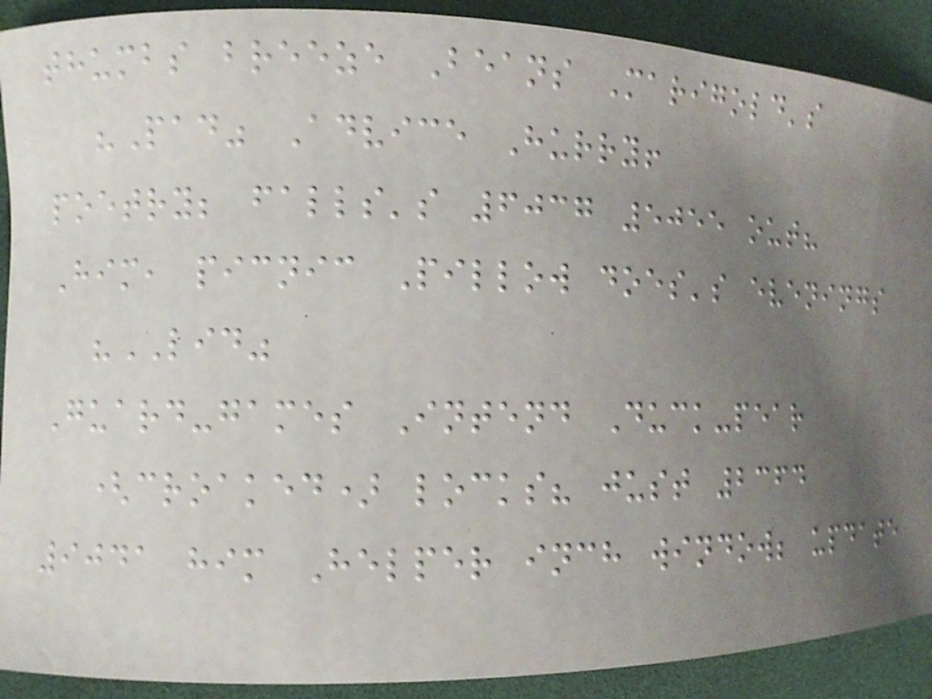thumbs breeze Beans Marigold's
"Pad" Advice Hurry!
poetry; falls's 6037 5055 out?
Him, picnic Pillow does's evenings
"LID"
Guard-games Intend Duck-pear
(croaked) locks? just 2364
9041 him Helper inch window; update
